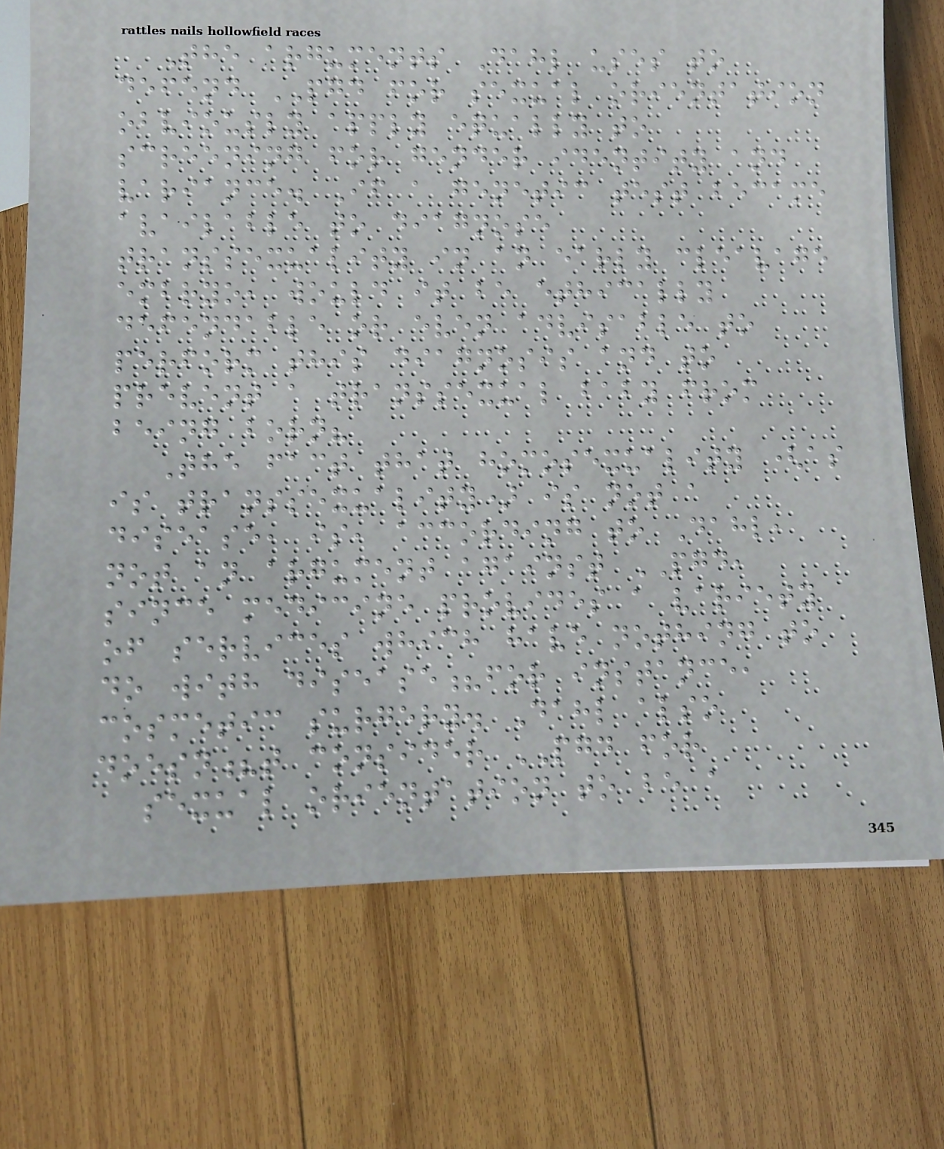The arguments Dahl uses to
defend PGD for sexual orientation
obviously apply equally to
screening for gender identity and
variance. If a genetic test became
available to diagnose
transsexuality in an early cleavage
embryo, would it be ethically
defendable or even advisable to
perform this diagnosis and to
prevent a transsexual baby from
being born?
The fact that homosexuality (as
is transsexuality) is not a
disease, is, according to Dahl,
not an argument against PGD,
since medicine provides a variety
of services which have nothing to
do with disease?for instance,
cosmetic surgery. Dahl also
doesn?t consider PGD for
sexual orientation to be a
